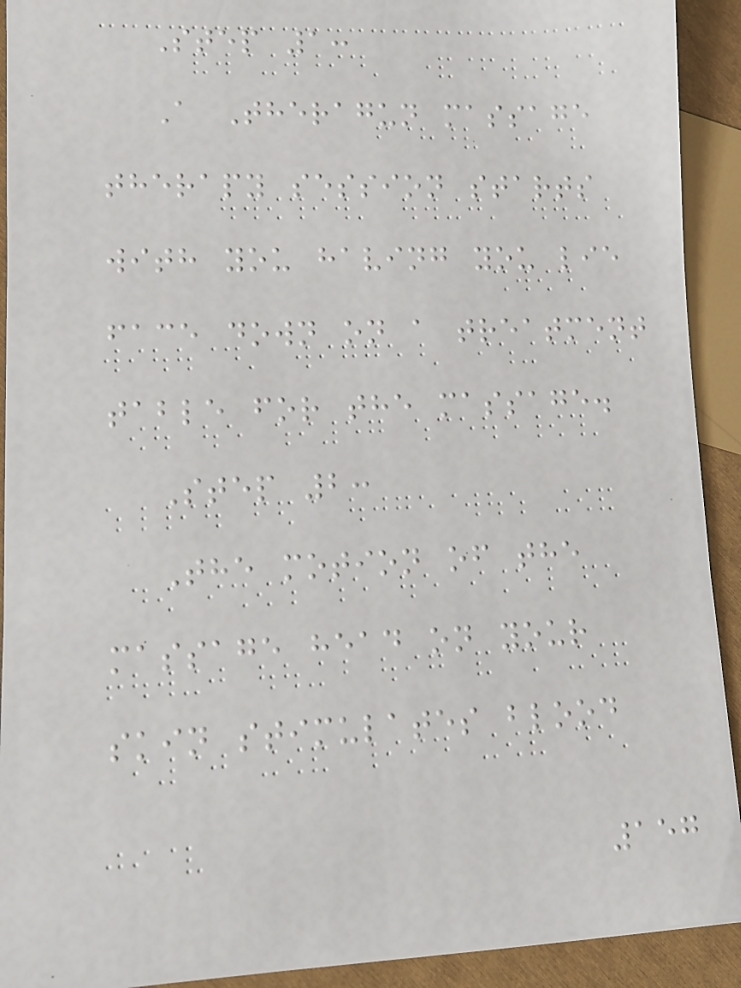Step 1:
A Theragun massage
therapy session starts
with you having you lie
face down on a treatment
table for the massage.
Step 2:
The motion of the
massage head on your
skin stimulates blood
157
